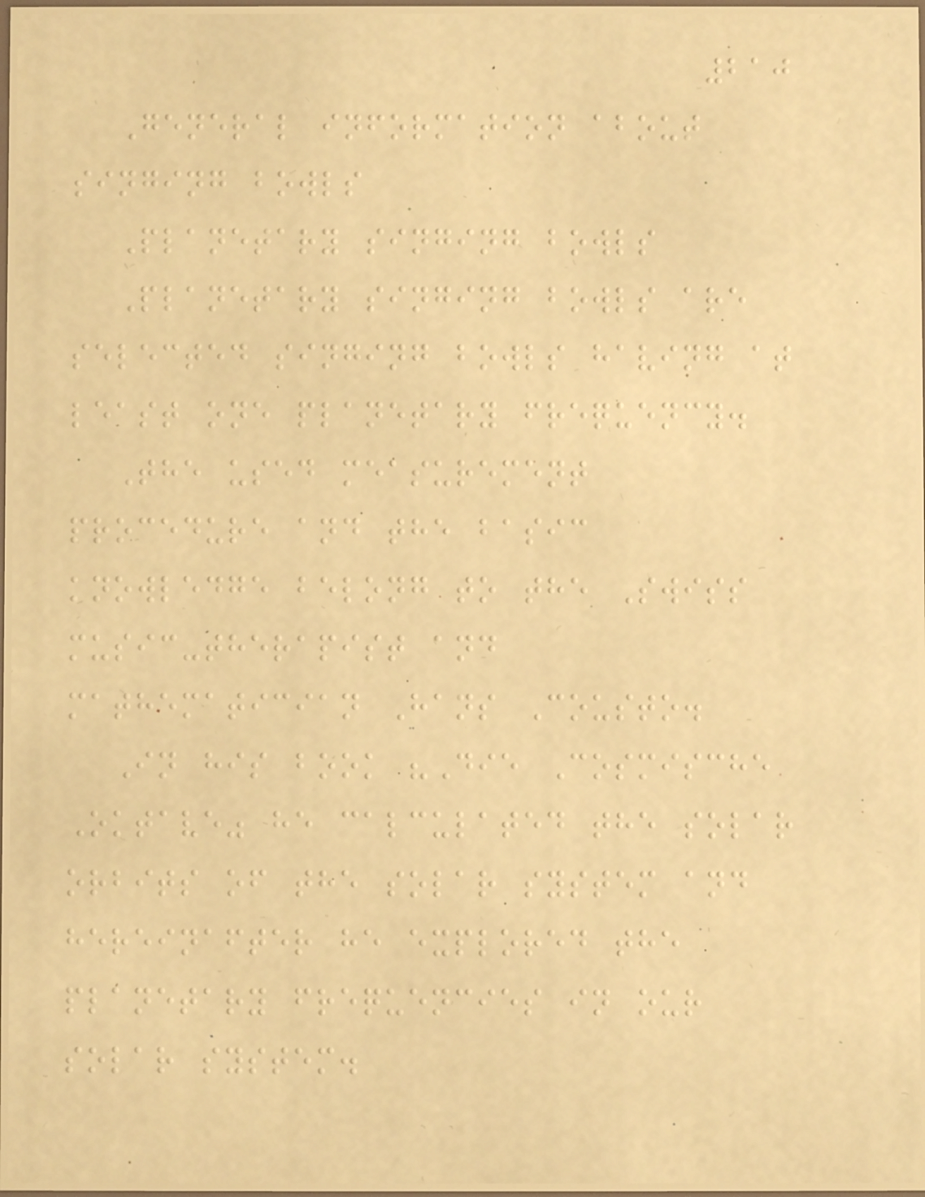210
General information about
singing bowls
Planetary singing bowls
Planetary singing bowls are
selected singing bowls having at
least one planetary frequency.
The used measurement
procedure and the basic
knowledge belong to the Swiss
music-therapist and
mathematician Hans Cousto.
In his book "Die Cosmische
Oktave" he calculated the solar
orbits of the solar system and
hereinafter he explored the
planetary frequencies in our
solar system.
